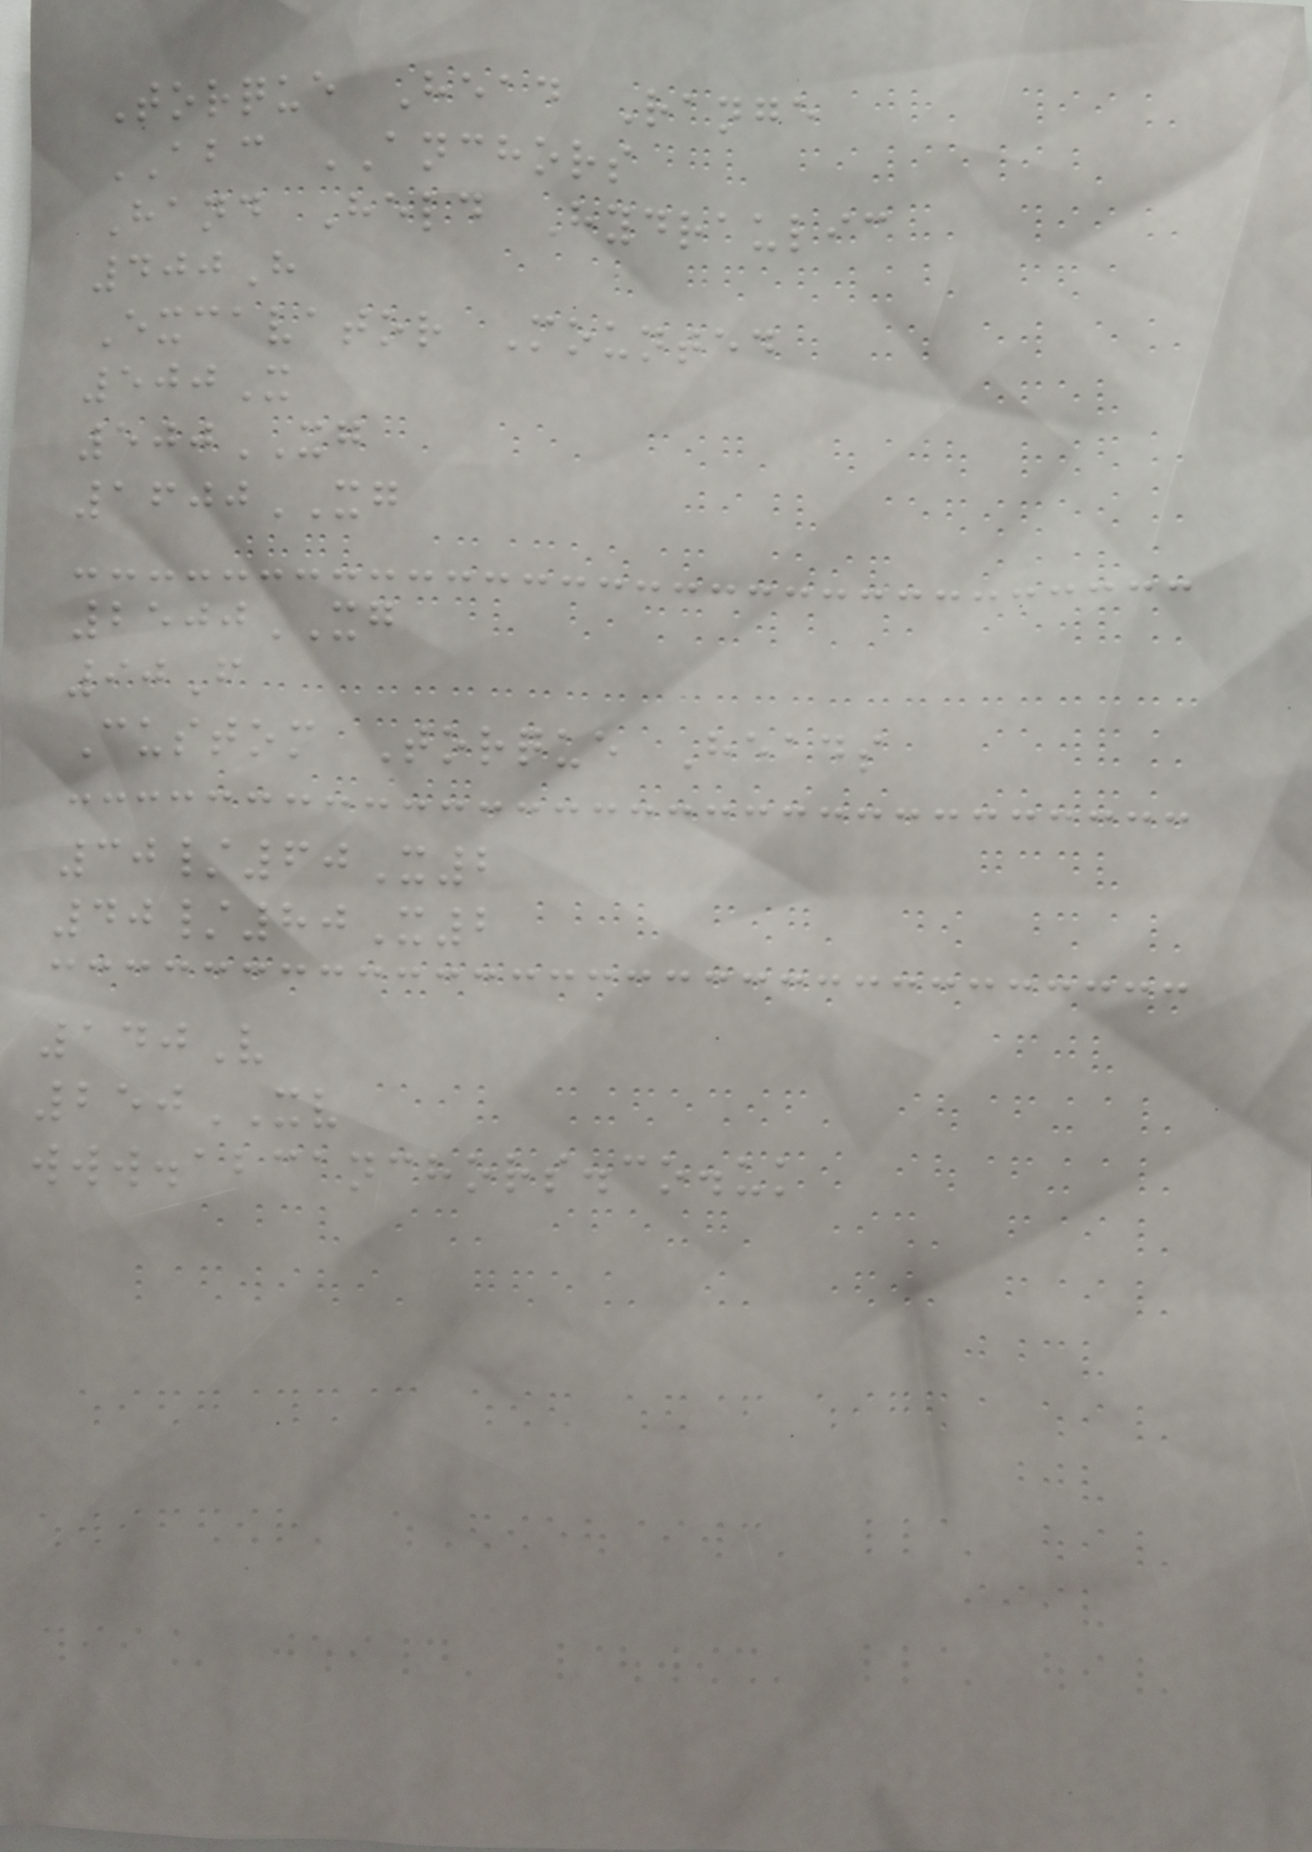Torque Head Range
ABC ANCHORS
Hand Held Hydraulic
400H
Excavator Mounted
500X
500XG
1600XG
2500XG
90F
Custom Torque Heads
30/60X2
40/80X2
140V
250XV
www.abcanchors.co.uk
